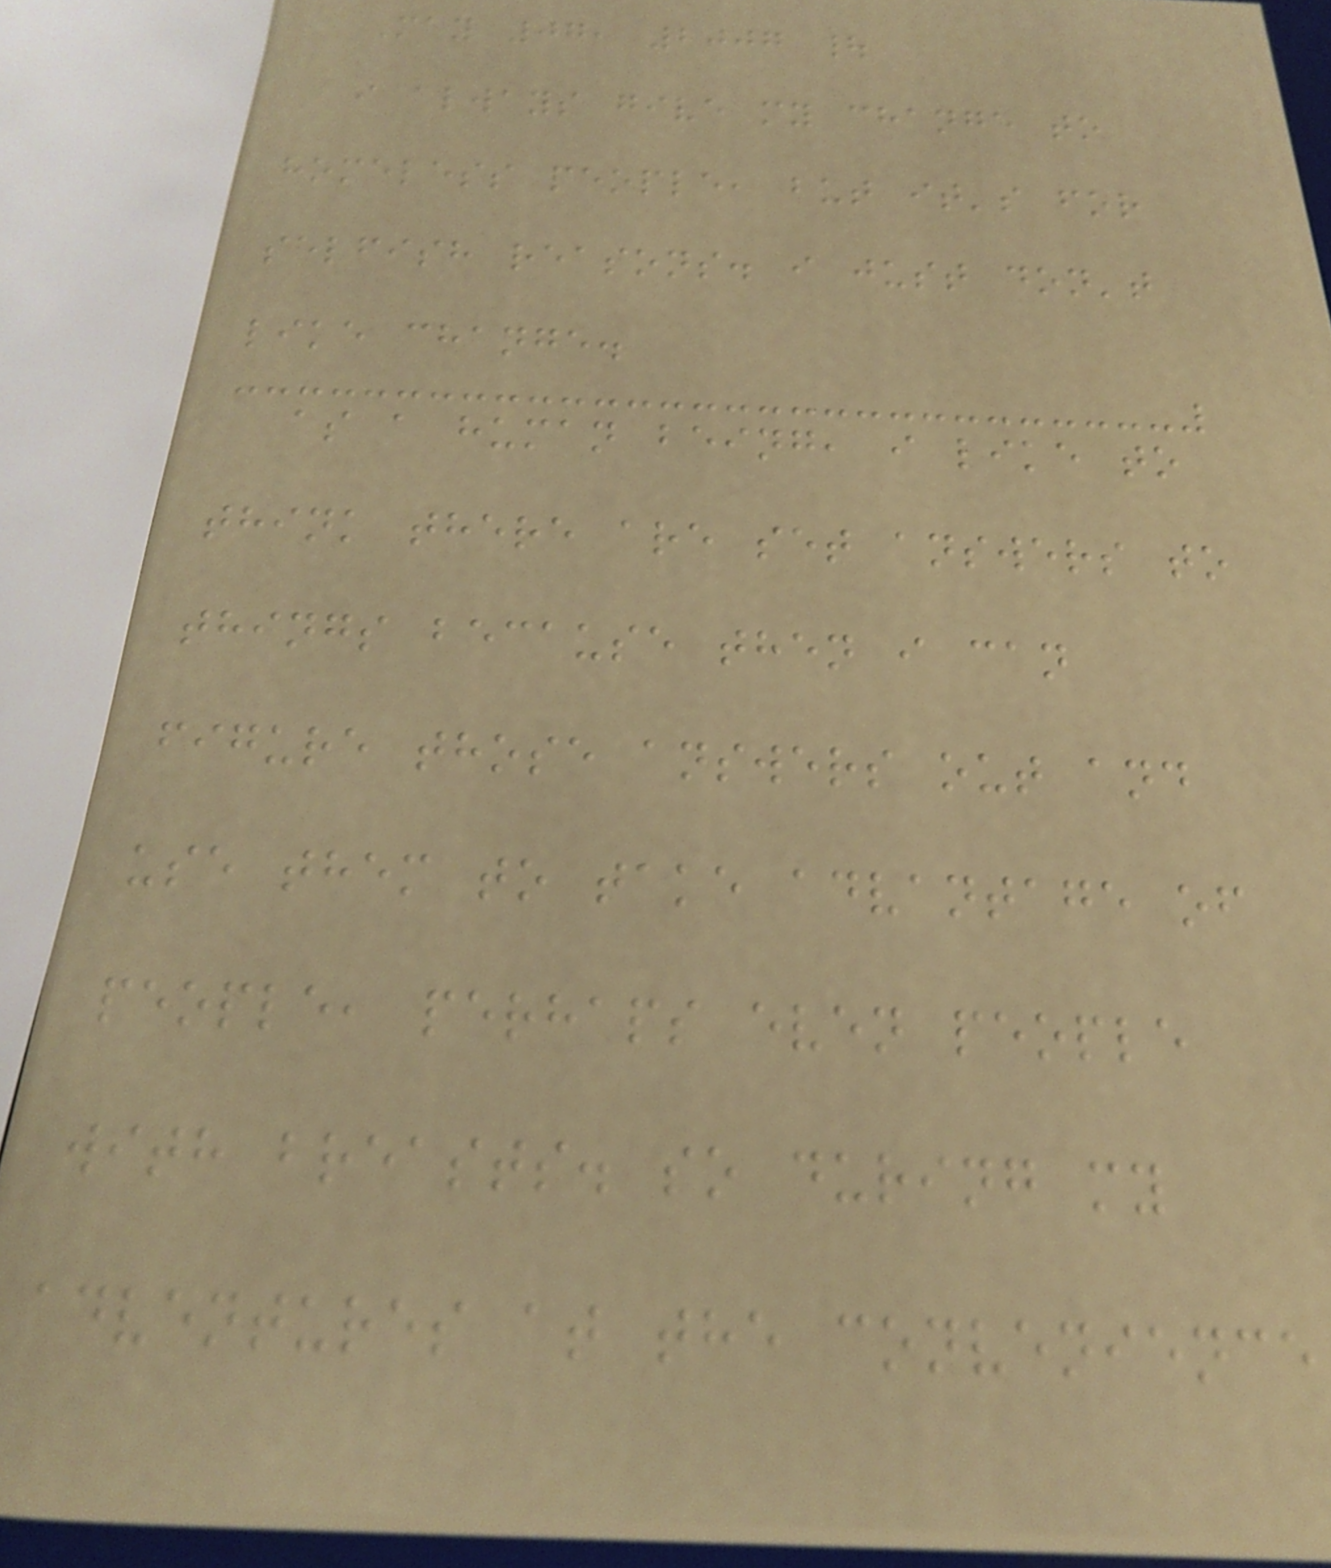May 07, 2007 |
i always give my change to
homeless people, but it's for
selfish reasons. i just don't
like change.
as a human being, i like to
think there are set answers to
things because then i can
figure those answers out and
use them to take advantage of
people, perhaps even people
with breasts. so during my
adventures at the convenience
